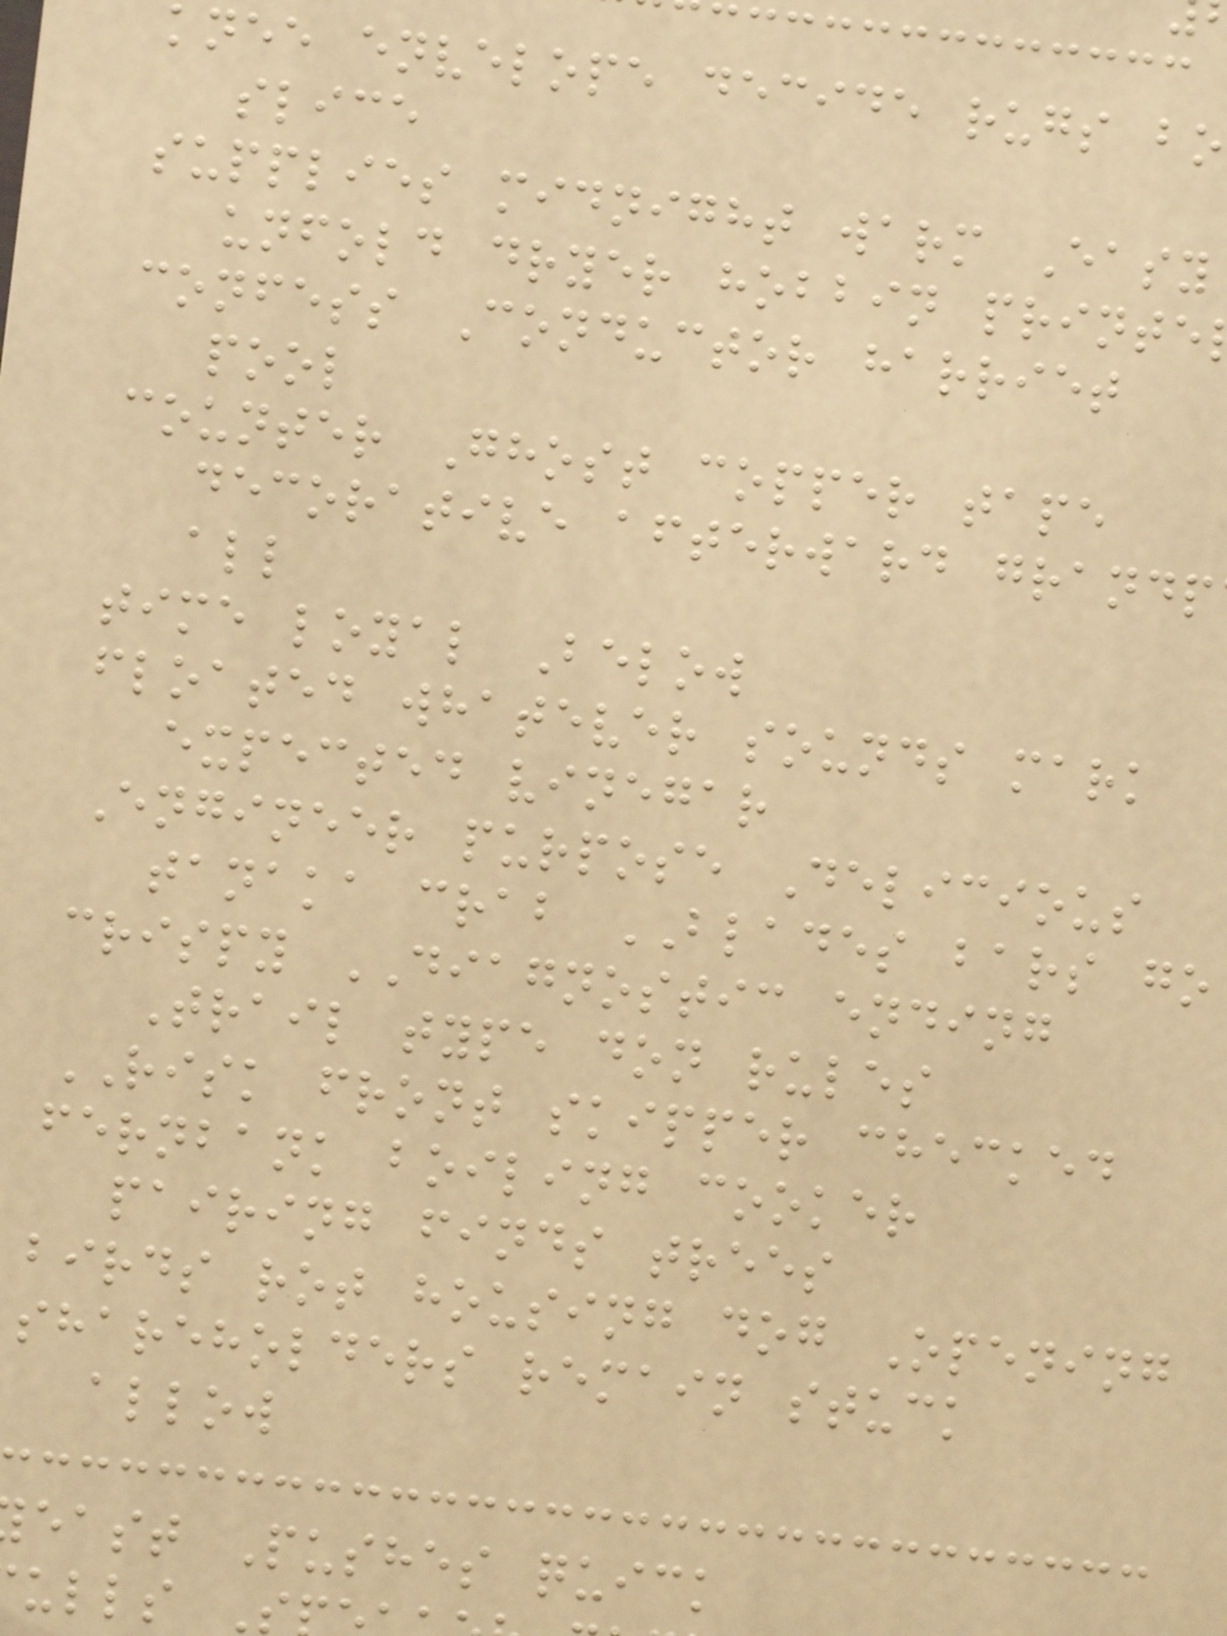knee envelope decide rugs bo
slice
supplies midnight warm Easy
unfold dryer hobbin printe
confess Conductor harriet
pool
counter Ghost copper tape
decorative afterward grandp
all
time loyal Below
floated whatever sounds mark
expected vinegar
Engineer purpose Delicious
tanaka crab BLADES bars go
crispy DIAGNOSTIC ending
Trail type don rules
RISK front skipper checked
fernbank boiling cooker
pairing finds trees
birds rot housing dog Opening
shareholders remain stuck
allow
east Pushes quick
